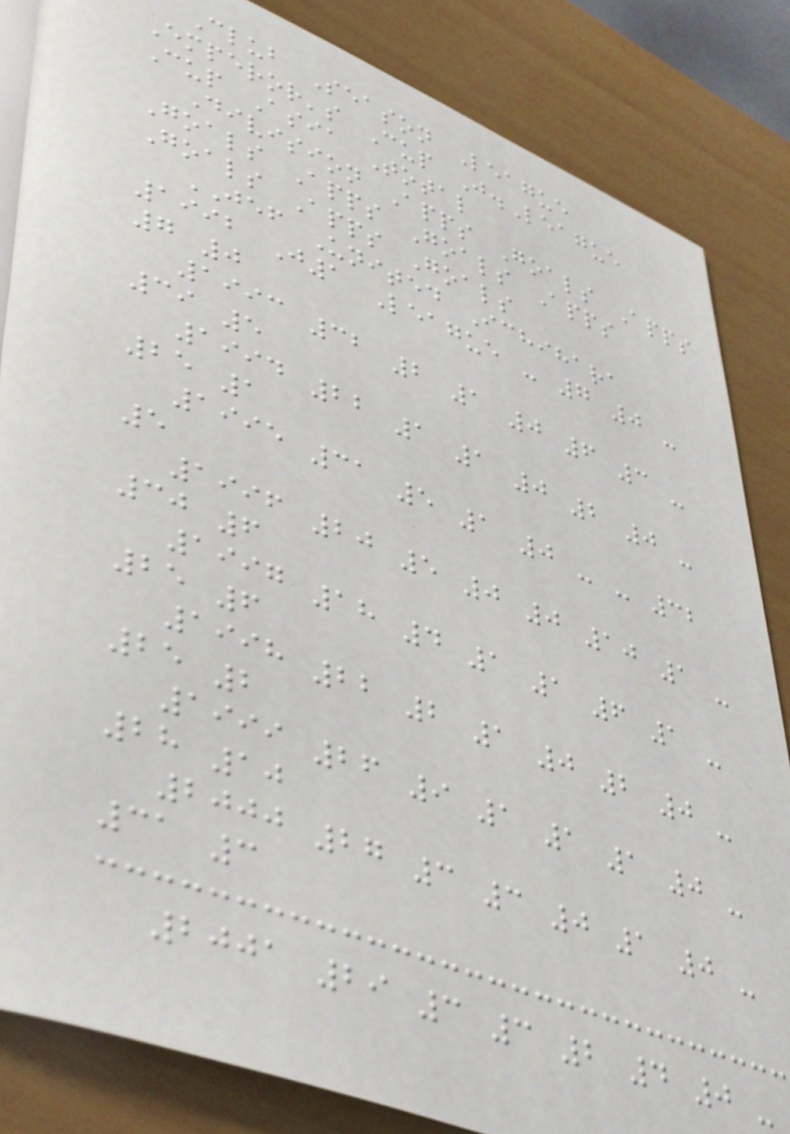Club Season League
Emperor's Cup J.League
Cup Asia Total
Division Apps Goals Apps
Goals Apps Goals Apps
Goals Apps Goals
JEF United Ichihara
1992 J1 League - 7 0 -
7 0
1993 32 2 1 0 6 3 -
39 5
1994 22 1 1 0 2 0 -
25 1
1995 31 5 1 0 - - 32
5
1996 20 5 0 0 10 1 -
30 6
1997 18 4 1 1 6 1 -
25 6
1998 22 2 1 0 2 0 -
25 2
1999 26 9 1 1 1 0 -
28 10
2000 27 3 3 0 1 0 -
31 3
2001 29 3 3 2 4 0 -
